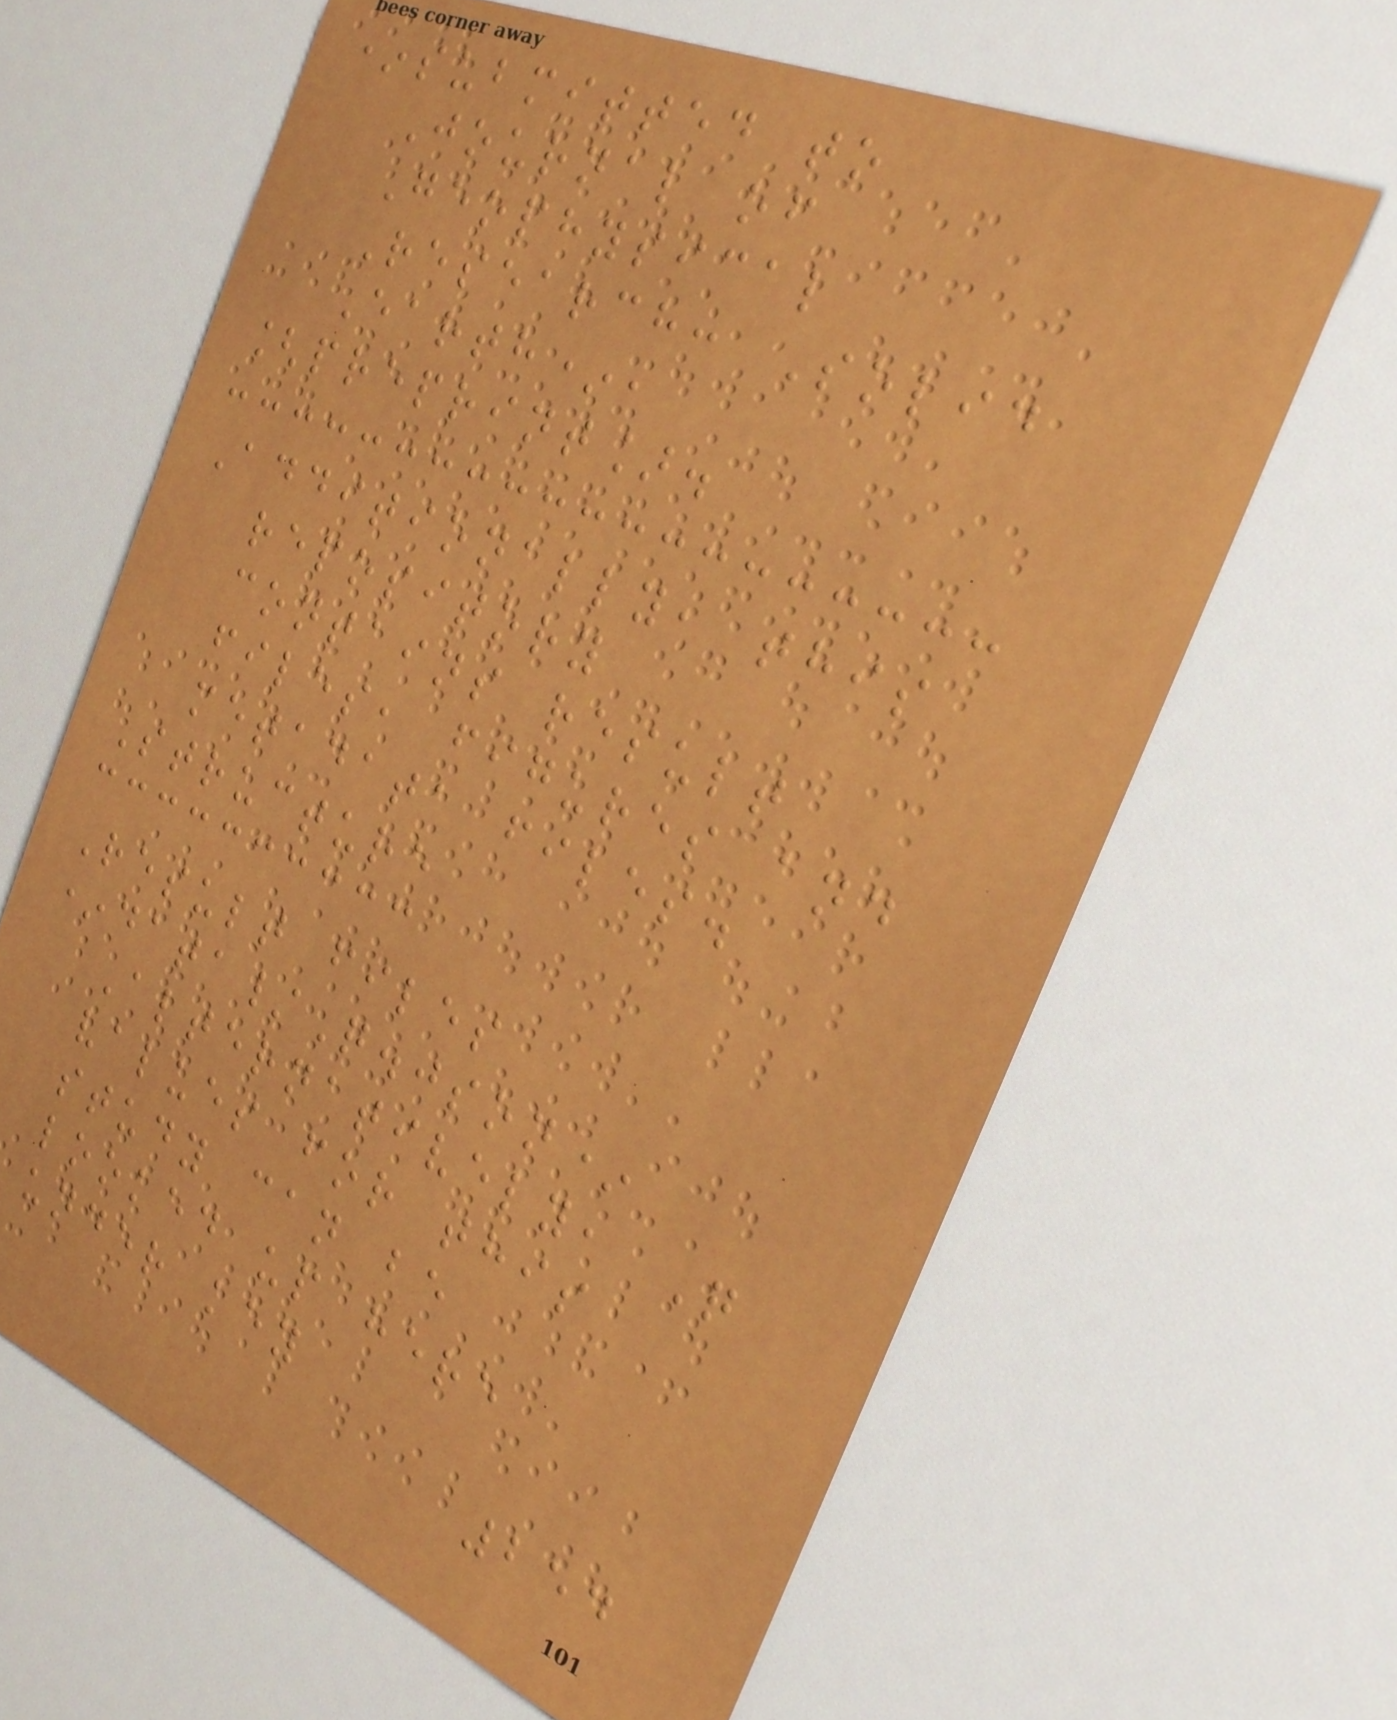*submitted to
Journal of
Geophysical
Research: Solid
Earth*,
[preprint].
Additionally, this
repository
contains result
files, figures and
metadata files.
Structure
Result files
*data/Q.json*
Alternatively, Q
values for this
study can be
looked up here
under key
254
